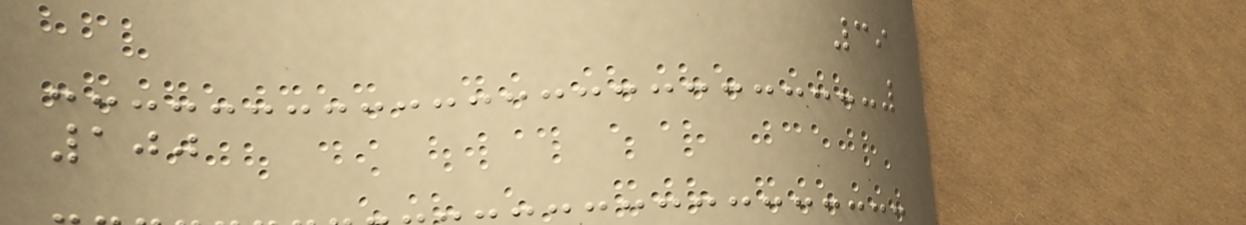39
100
